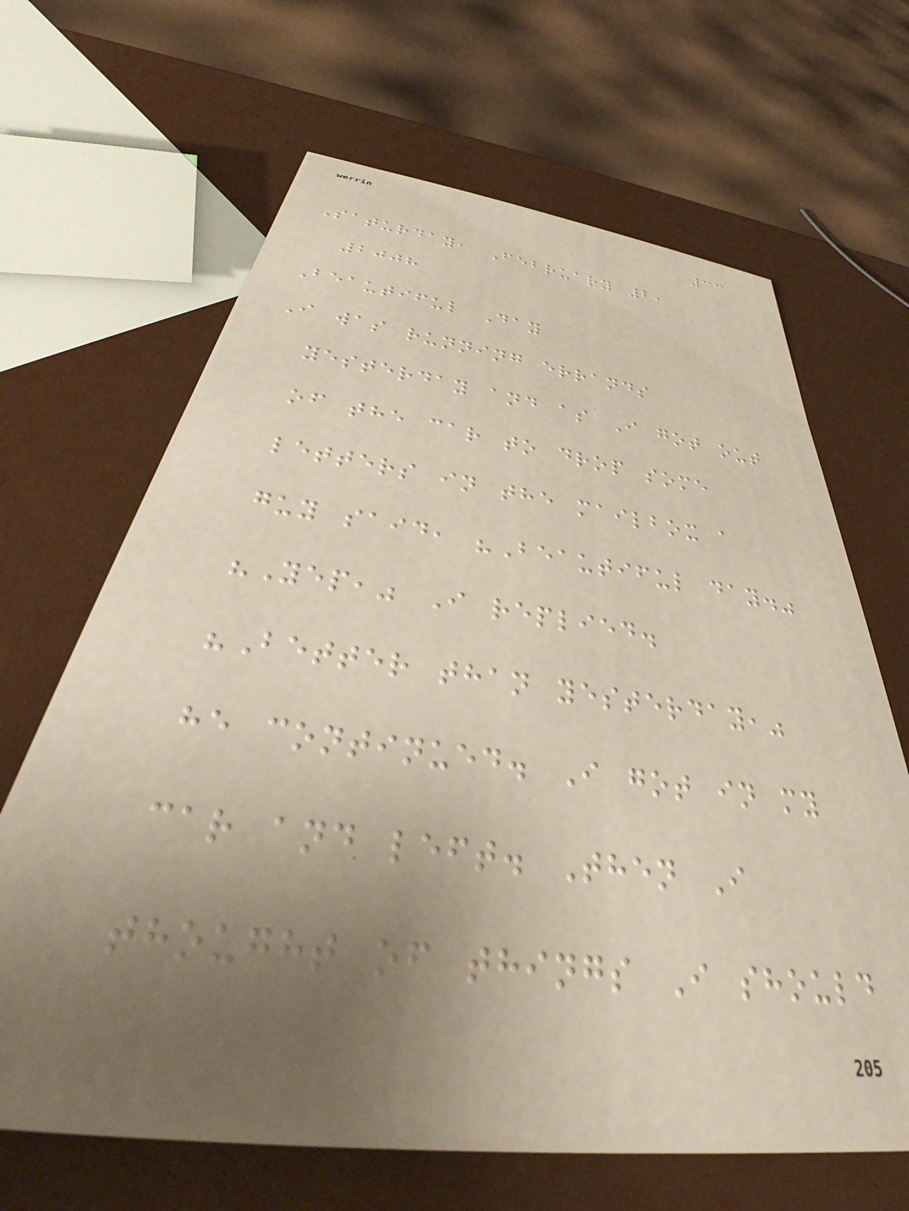33
Saturday, February 2,
2008
Beautiful Day
I was running errands
yesterday and as I got out
of the car to drop some
letters in the mailbox a
guy said, "Beautiful day."
"Yep," I replied.
"Better than yesterday,"
he continued. I got in my
car and left. Then I
thought of things I should
